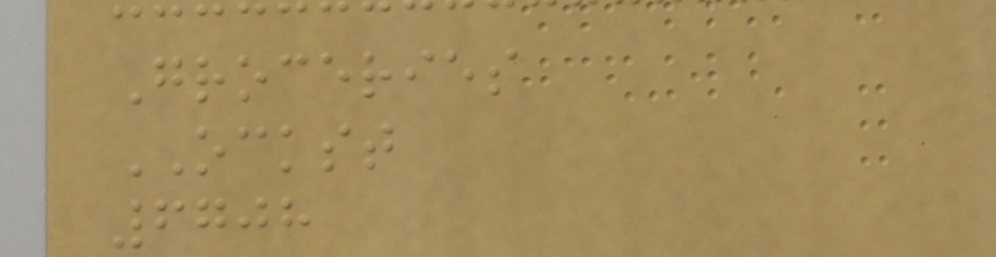Groceries
OCKST
6708
